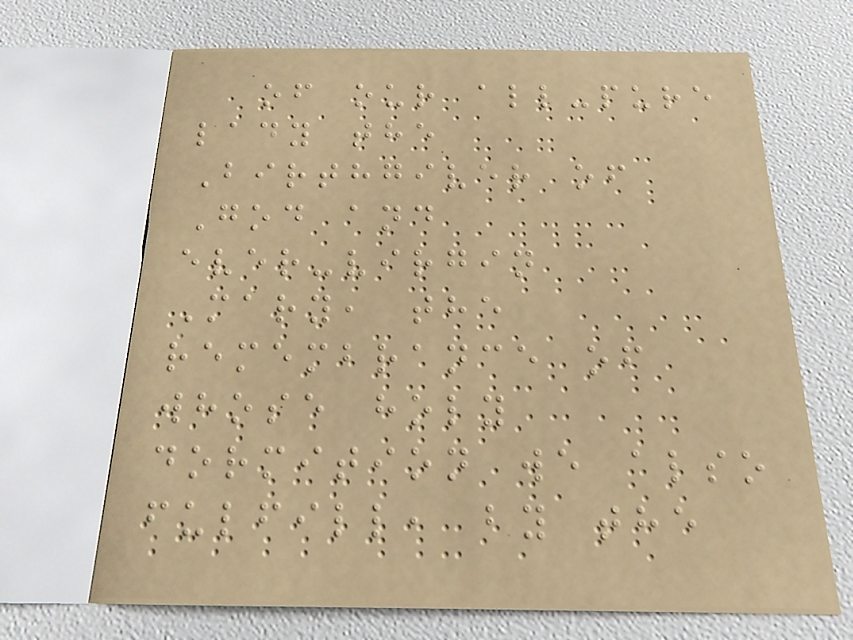of our all-pure
lady the
Birthgiver of
God and
ever-virgin
Mary, the
remembrance of
whose holy
dormition we also
fulfill, by the
